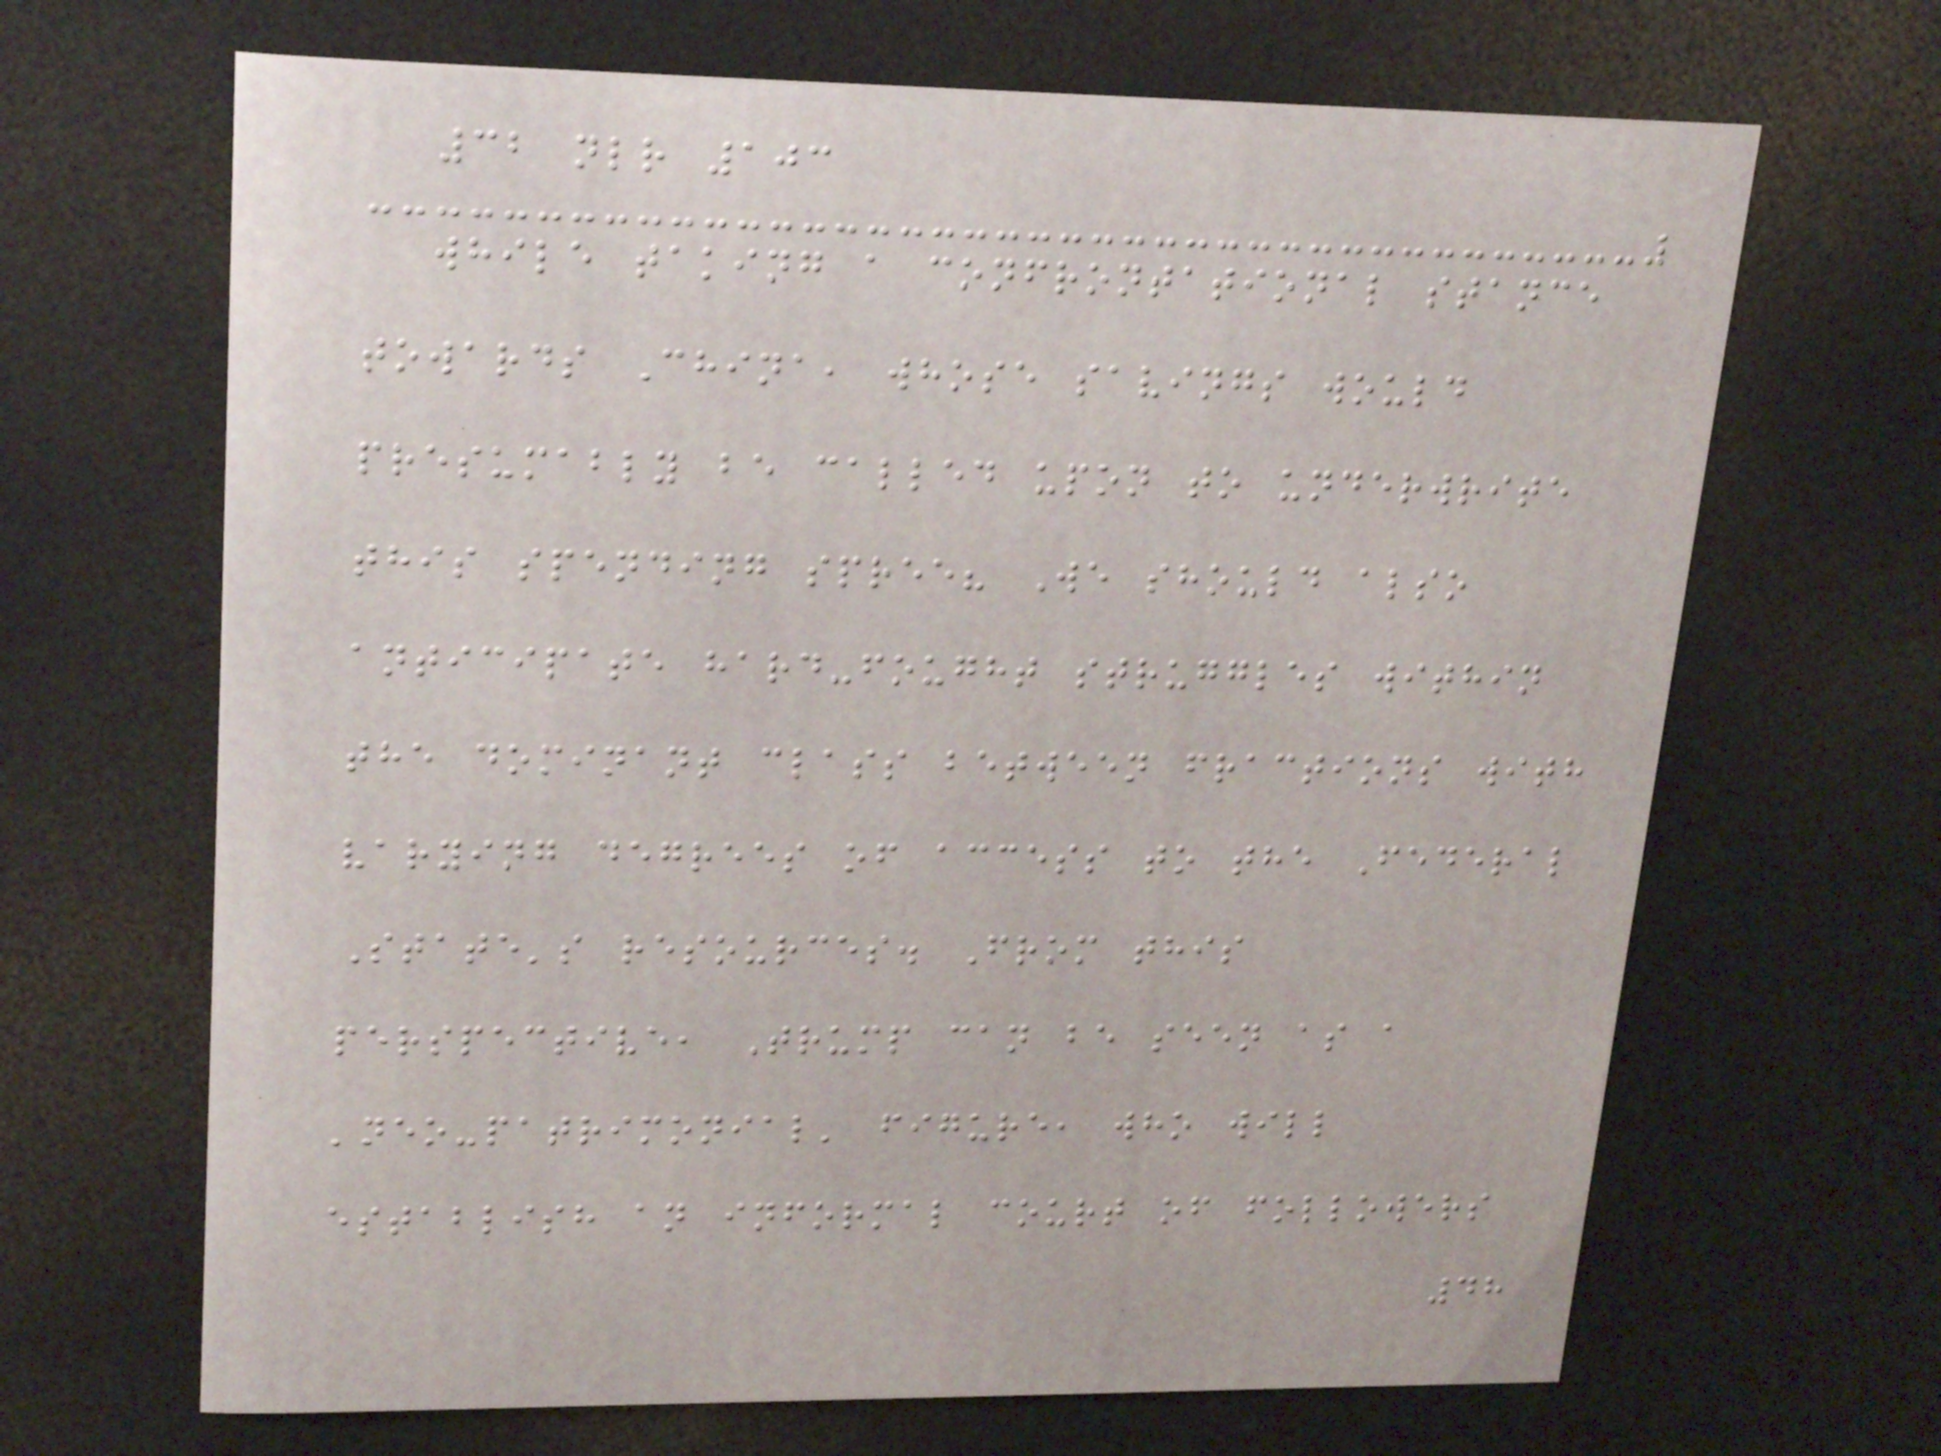32 nlr 103
while taking a confrontational stance
towards China, whose savings would
presumably be called upon to underwrite
this spending spree? We should also
anticipate hard-fought struggles within
the dominant class between fractions with
varying degrees of access to the Federal
State's resources. From this
perspective, Trump can be seen as a
'neo-patrimonial' figure, who will
establish an informal court of followers
48
